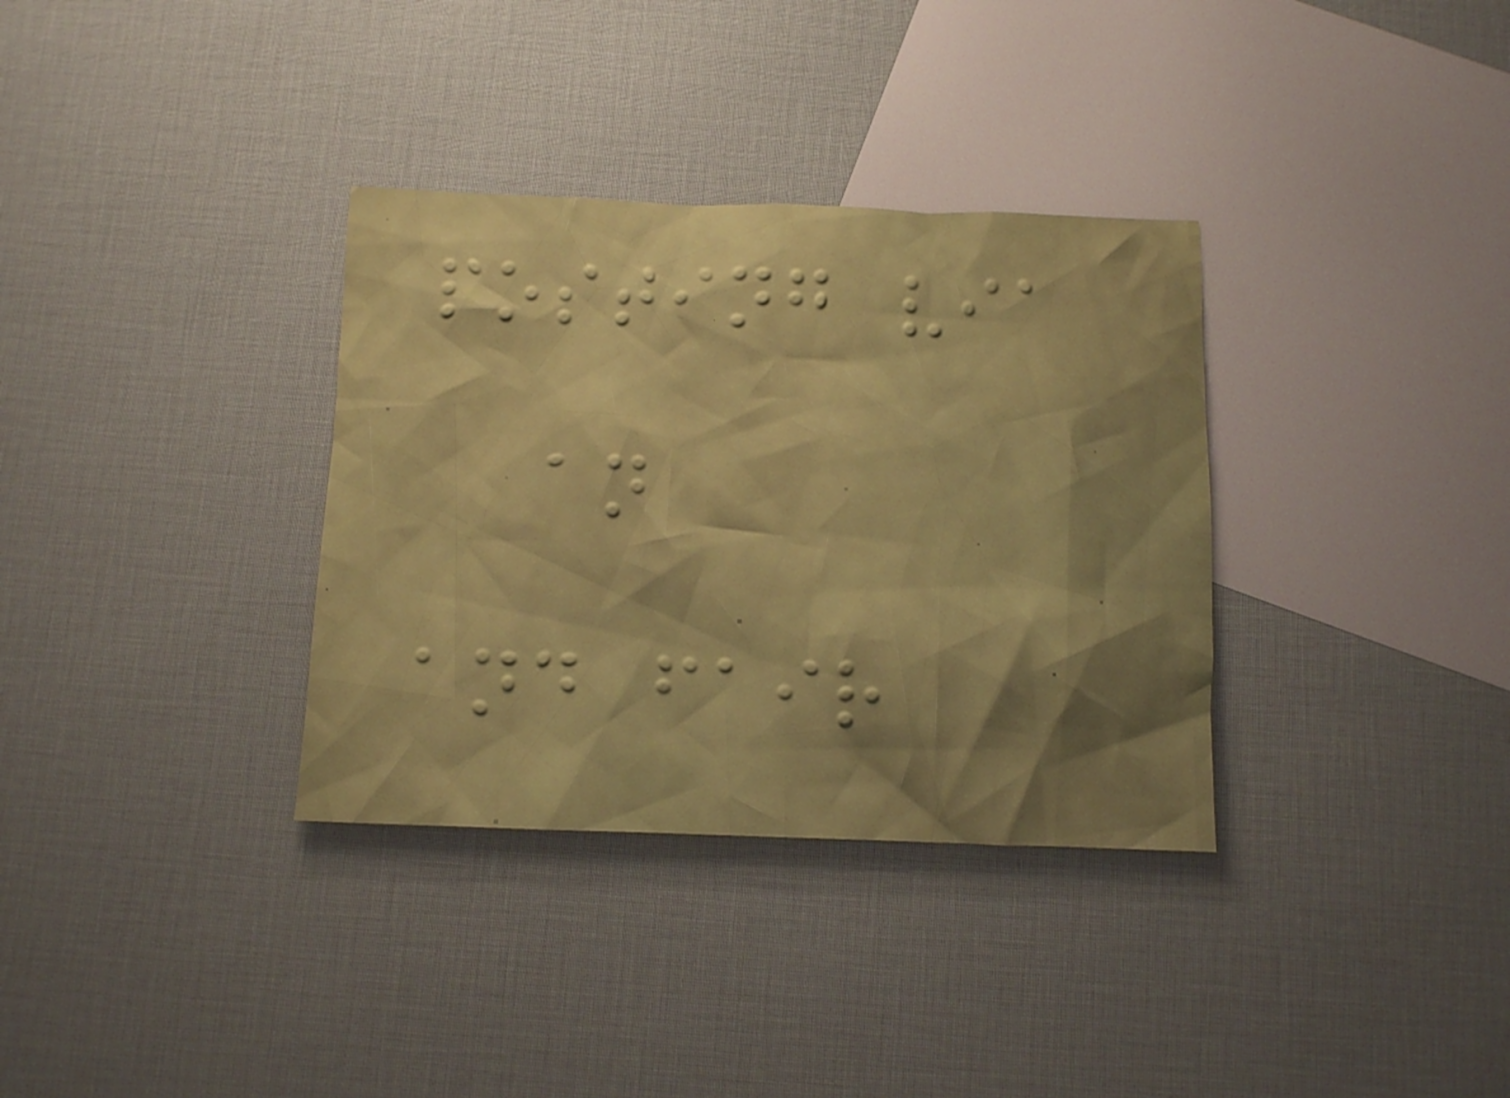posting via
an
and fair
